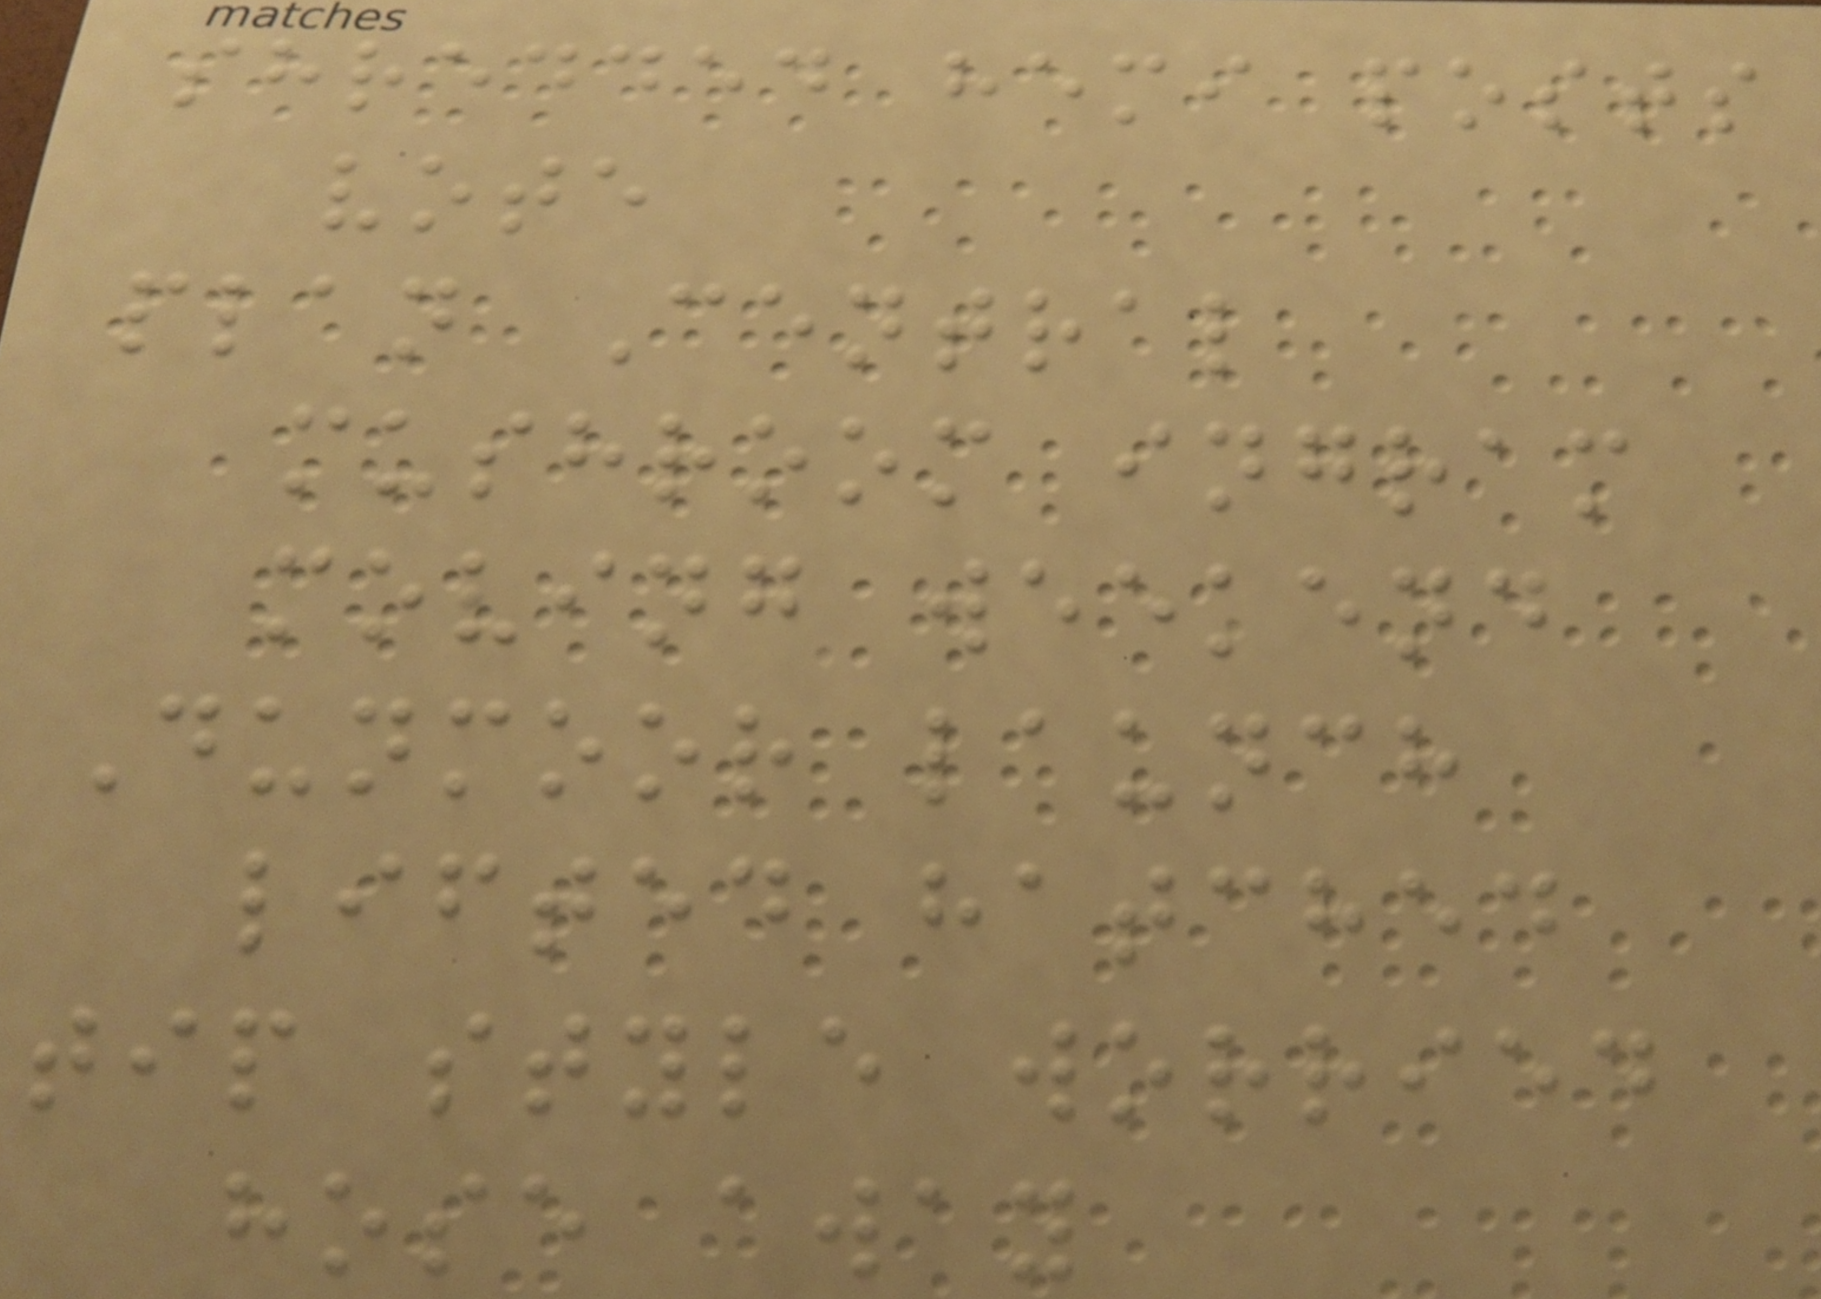shredded hemi posts
vote
plan Central
mushroom ingram
moving weekend
Dunmoor launch
lifted hatched
tip style worried
hose away
